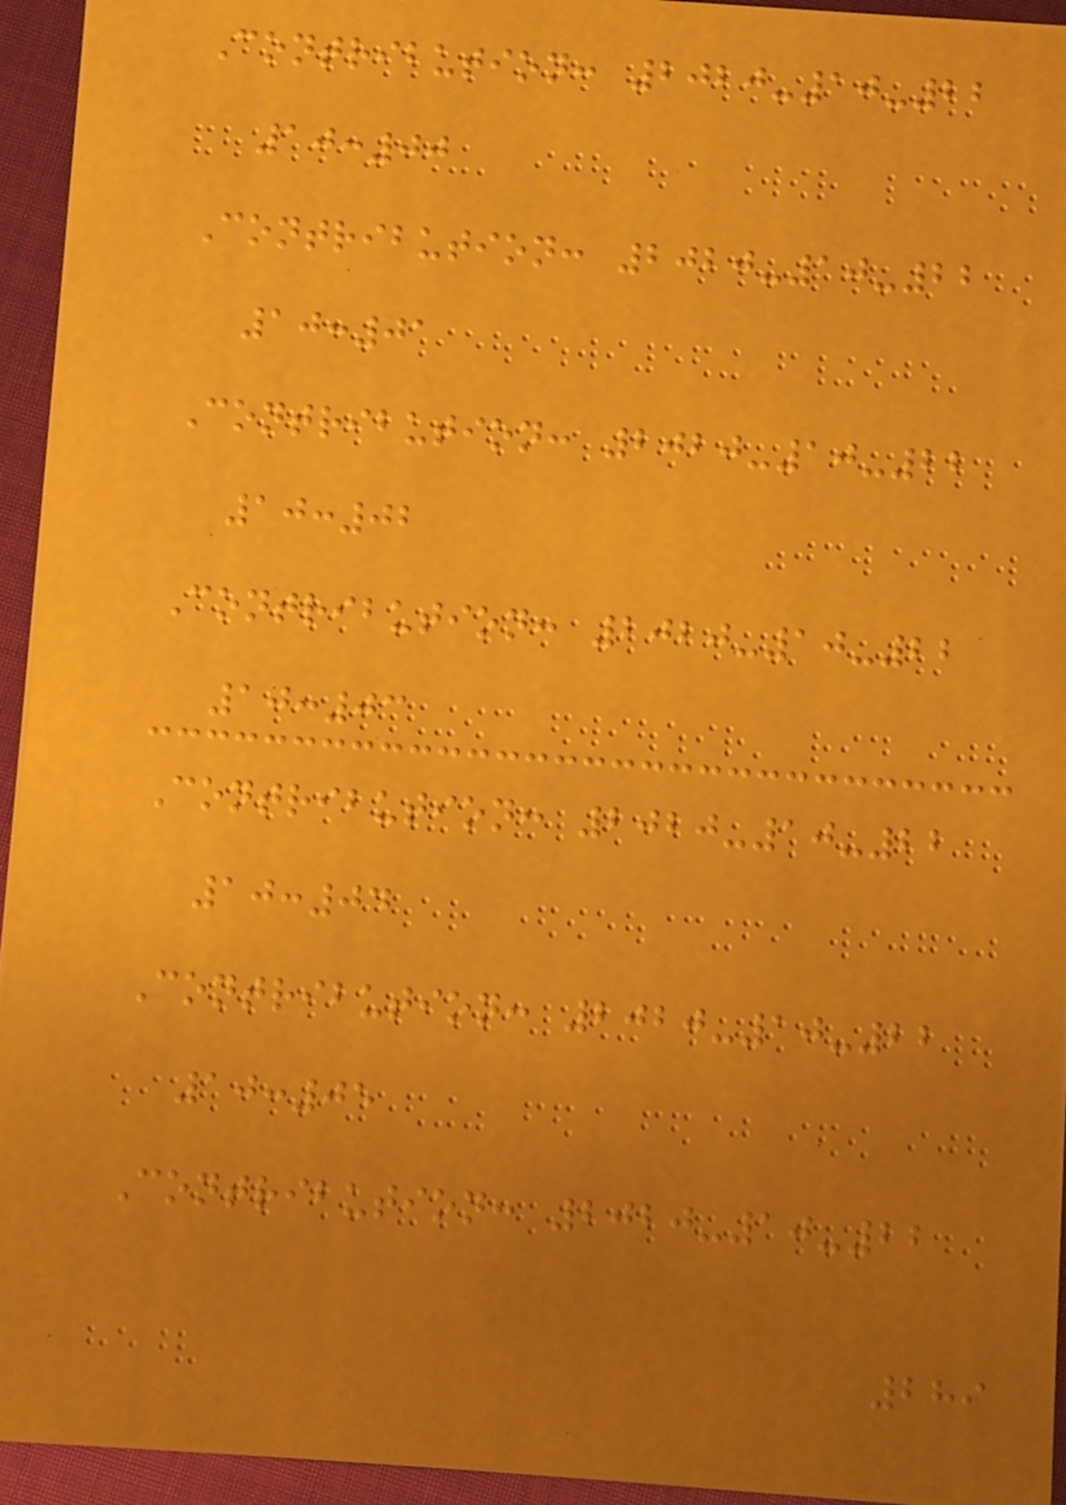Contribution: 2020-10-22
10:00
Contribution: 2020-10-22
10:01
Contribution: 2020-10-22
10:02
Contribution: 2020-10-22
10:03
Contribution: 2020-10-22
10:04
Contribution: 2020-10-22
10:05
Contribution: 2020-10-22
289
